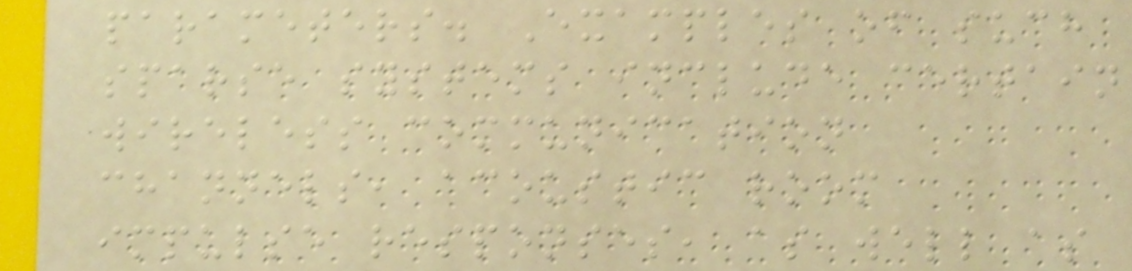parameters. Examples of such
sparse systems include certain
wireless communication
channels, acoustic room
impulse responses, as well as
